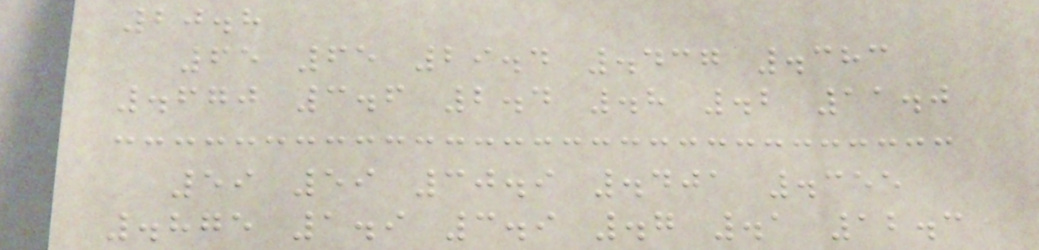20.8
65 65 29.4 .437 .383
.670 3.6 2.4 .8 .2 11.0
59 59 30.9 .401 .355
.875 1.9 3.9 .7 .1 12.3
